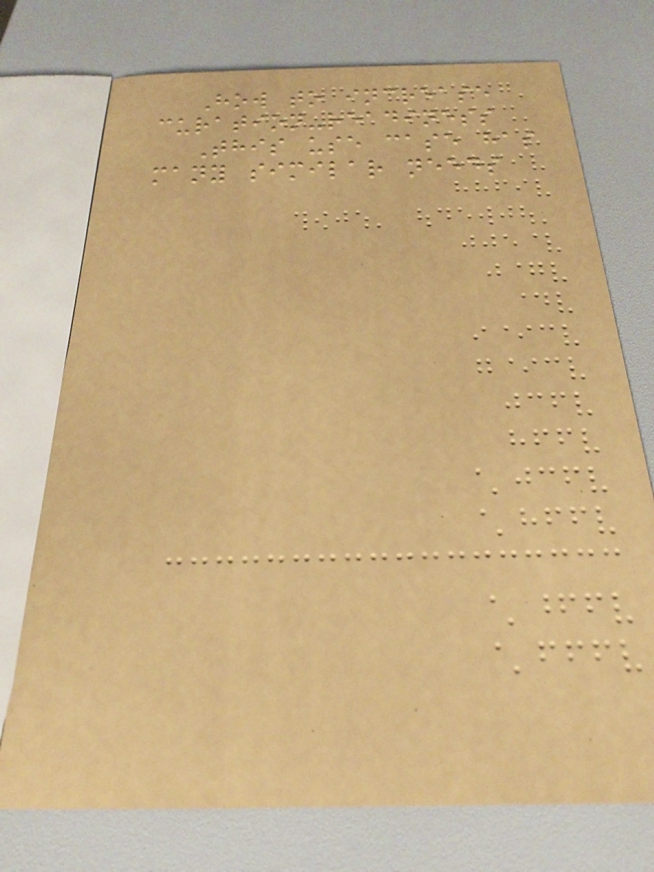How to increase
curation-readiness
This use case has
many similar needs
